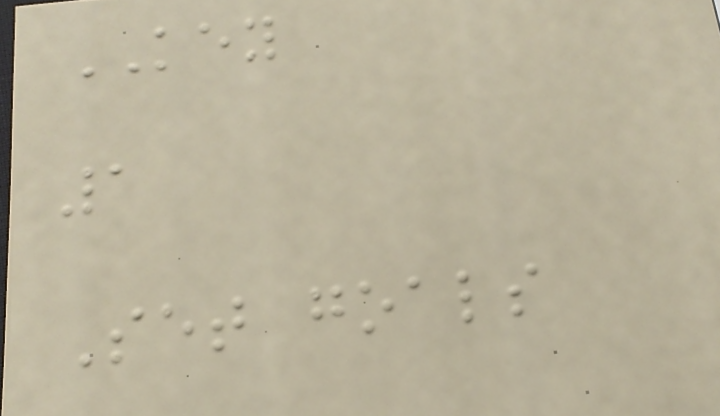KEY
1
Set goals
